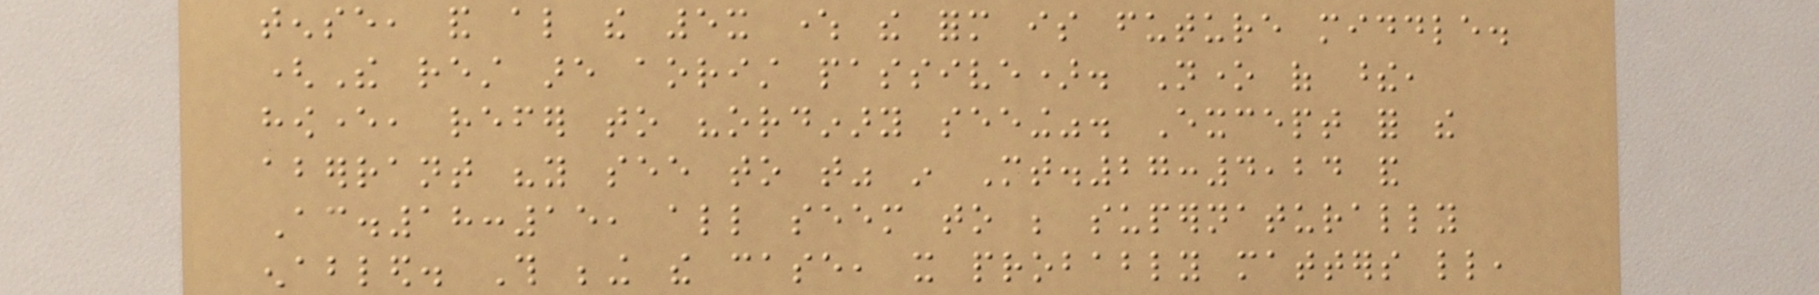tense, and also the 5x where the form is future middle.
(The rest are aorist passive). None of these,
however, refer to "ordinary seeing". Except for the
aberrant "you see to that" in Mt.27:4,24 and
Ac.18:15, all seem to be supernaturally
enabled. This being the case, it probably matters little,
